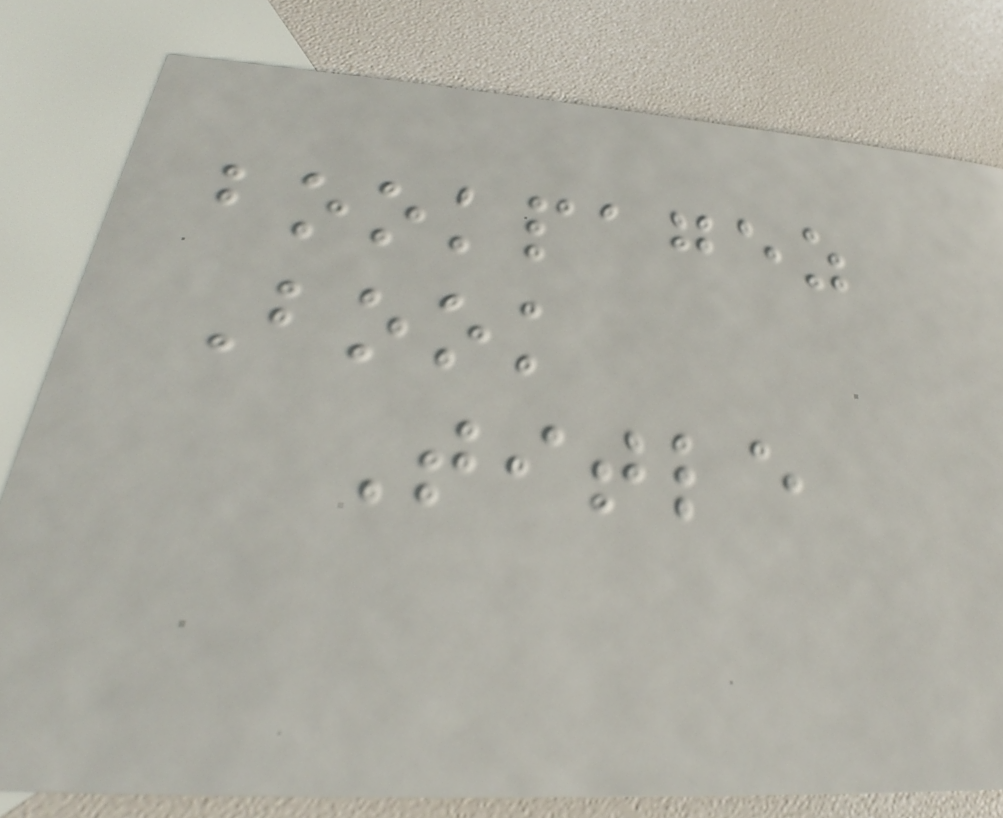bookpagez
Book
Title
